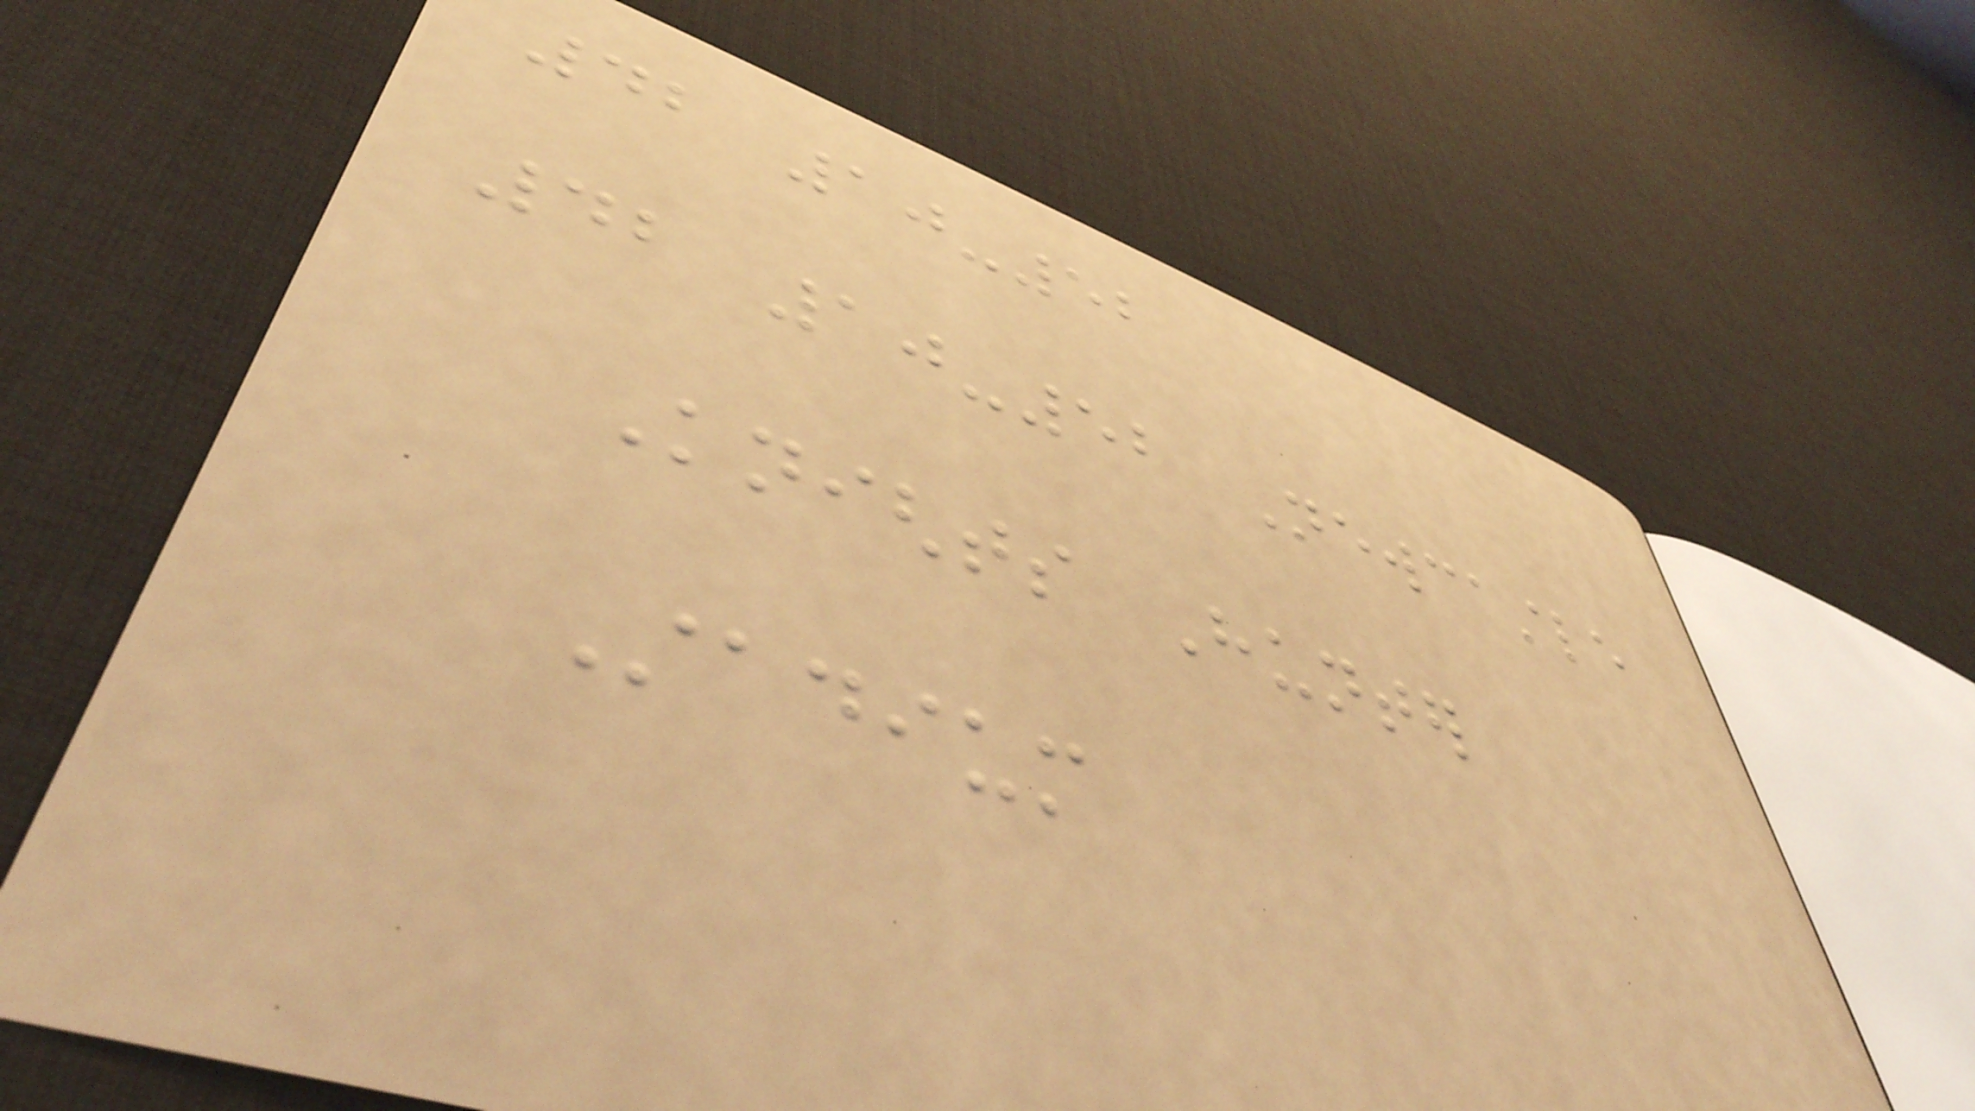42 10-52
42 10-52 Newcastle
Knights Hunter
Stadium
